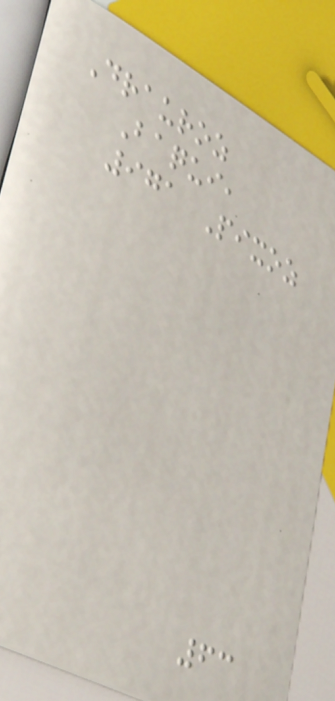Drauroz
Baqui,
971 Pixoz
63
